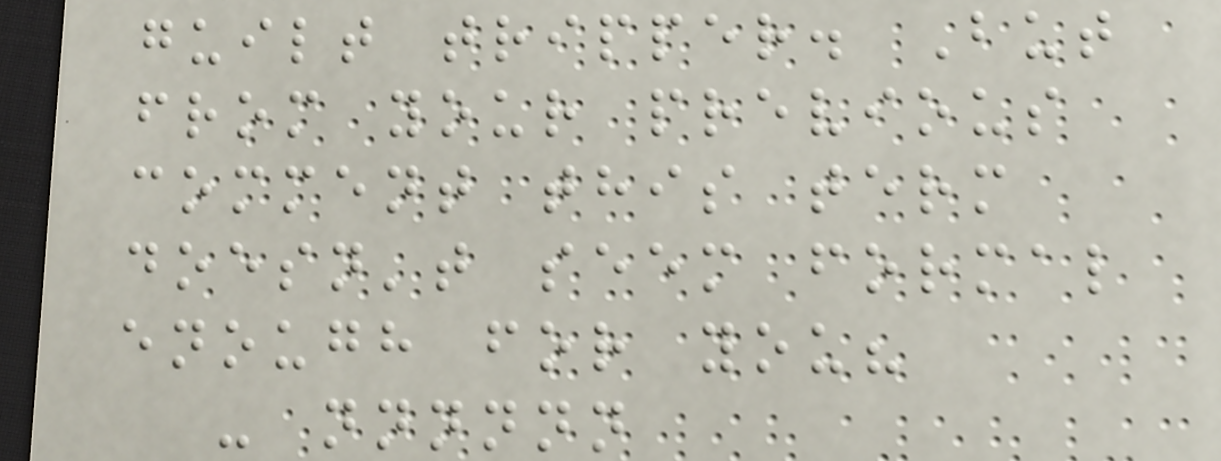guilt tripper. But
from your previous
comment this term
doesn't seem formal
enough for you?
- nnnnnn
